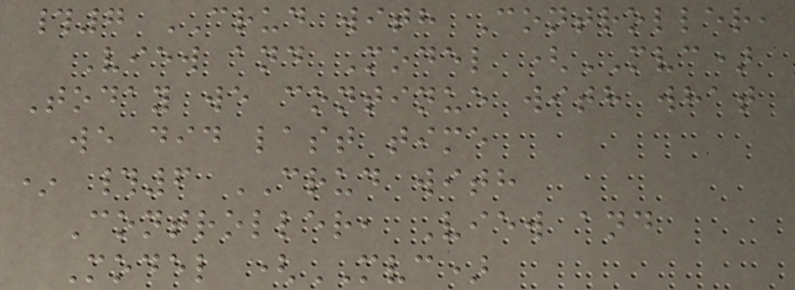#7 CRUD with Controller,
View and Model (MVC)
Today we continue with what
we did last time
* #6 CRUD with
Controller, View and
Model (MVC)
